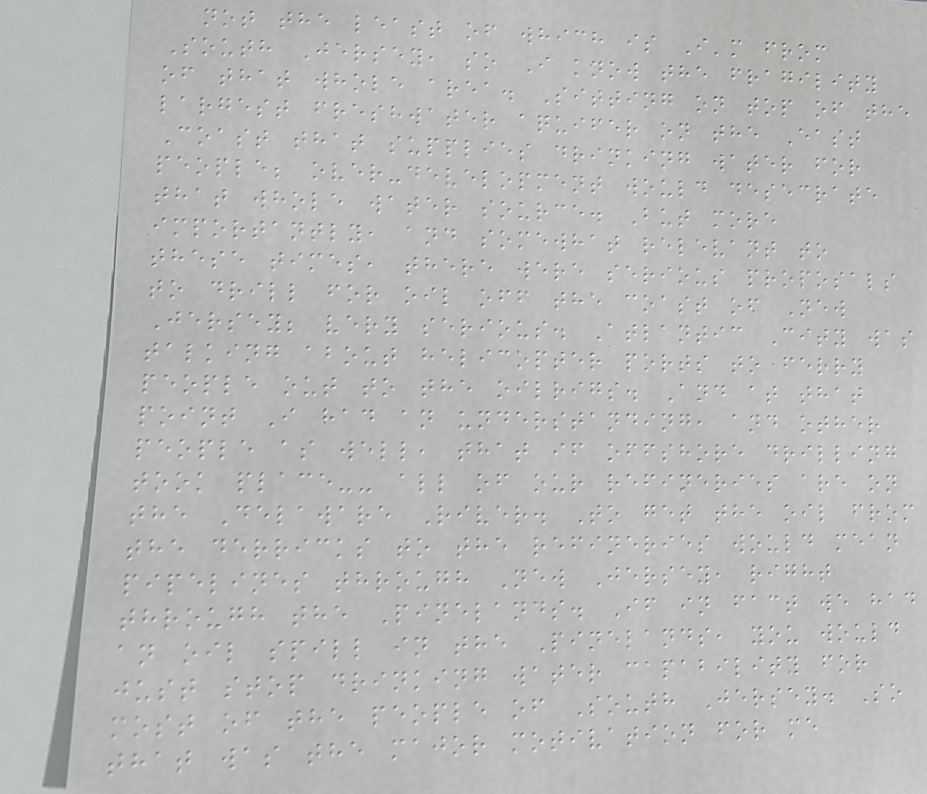not the least of which is I'm from
South Jersey, so I know the fragility
of that whole area. Sitting on top of the
largest freshwater aquifer on the East
Coast that supplies drinking water for
people; over-development would desecrate
that whole water source. But more
importantly, and somewhat relevant to
these times, there were serious proposals
to drill for oil off the coast of New
Jersey; very serious. Atlantic City was
talking about helicopter ports to ferry
people out to the oilrigs. And at that
point I had an understanding, and other
people as well, that if offshore drilling
took place-- all of our refineries are on
the Delaware River. To get the oil from
the derricks to the refineries would mean
pipelines through New Jersey, right
through the Pinelands. If in fact we had
an oil spill in the Pinelands, you would
just stop drinking water capability for
most of the people of South Jersey. So
that was the major motivation for me
